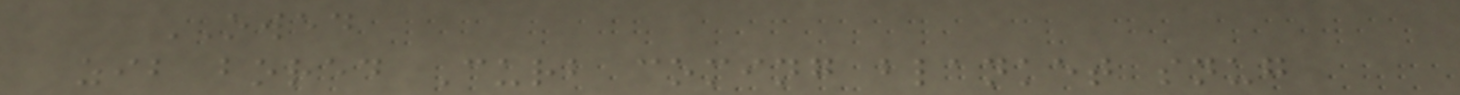OWED
zib bored Curb coming blanket snug
